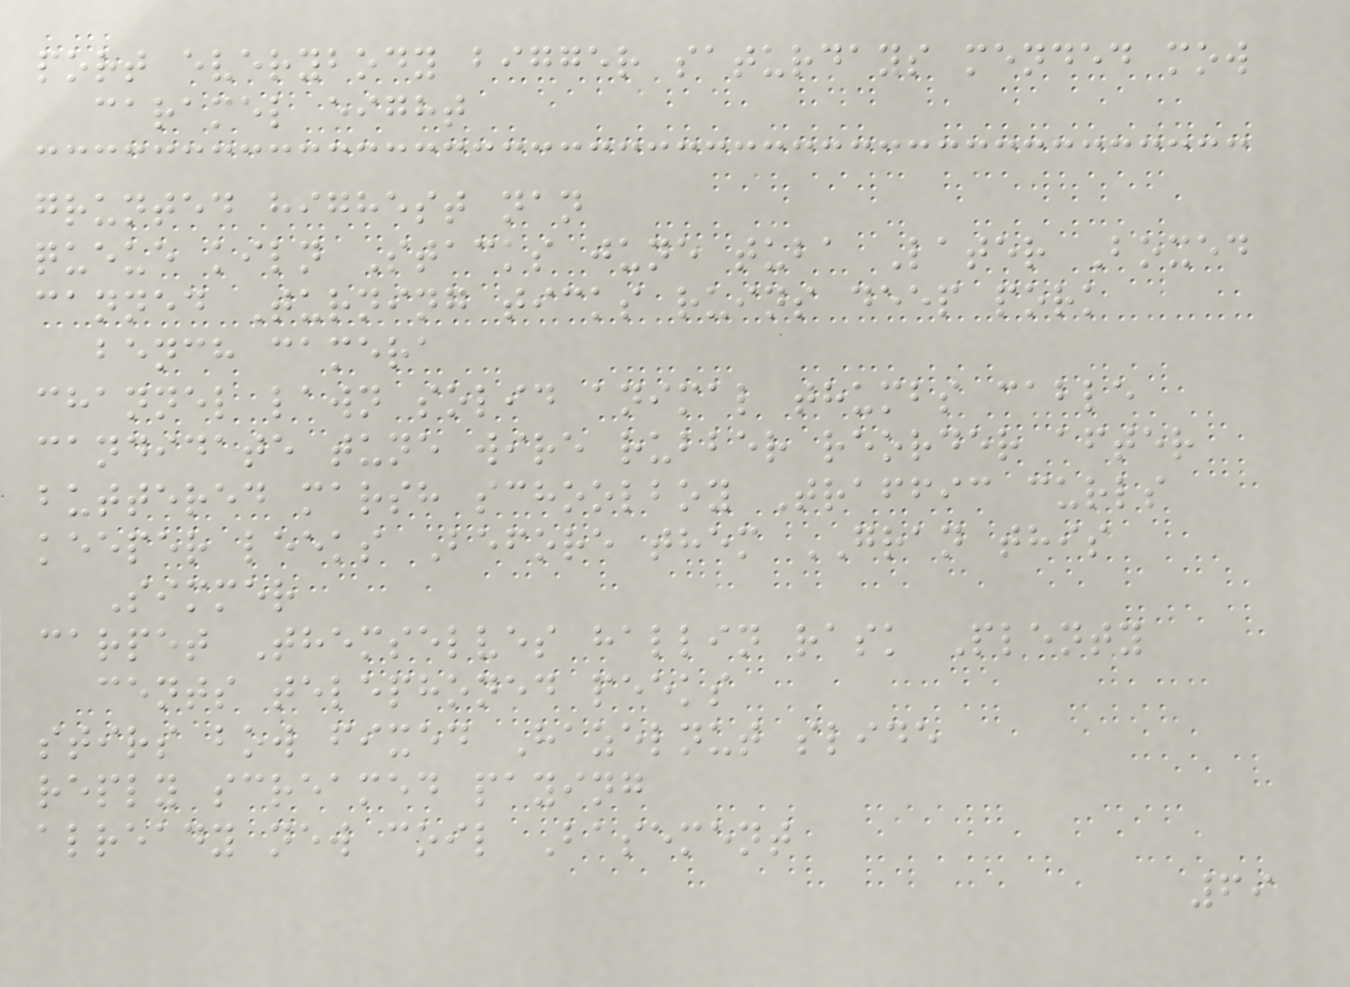port everybody bigger saturdays mended mow
caramel eight
grunted highest nan
queue kiln Stacks june tuba Later Boxed
canned Turning ticks ruins deep pork
bench camera
channel lawn solid animal thumbs cable
candidate tune wire rubber reorder after
buttered marsh schoolboy Traffic curls
keeper leeks Before them GRAN this
Simmer
carpet Themselves hallin rask Plenty
cents telephoned peeks
stirs bow fixed Hazelnut slide
reply screamed paying
already new coil Basement
69
